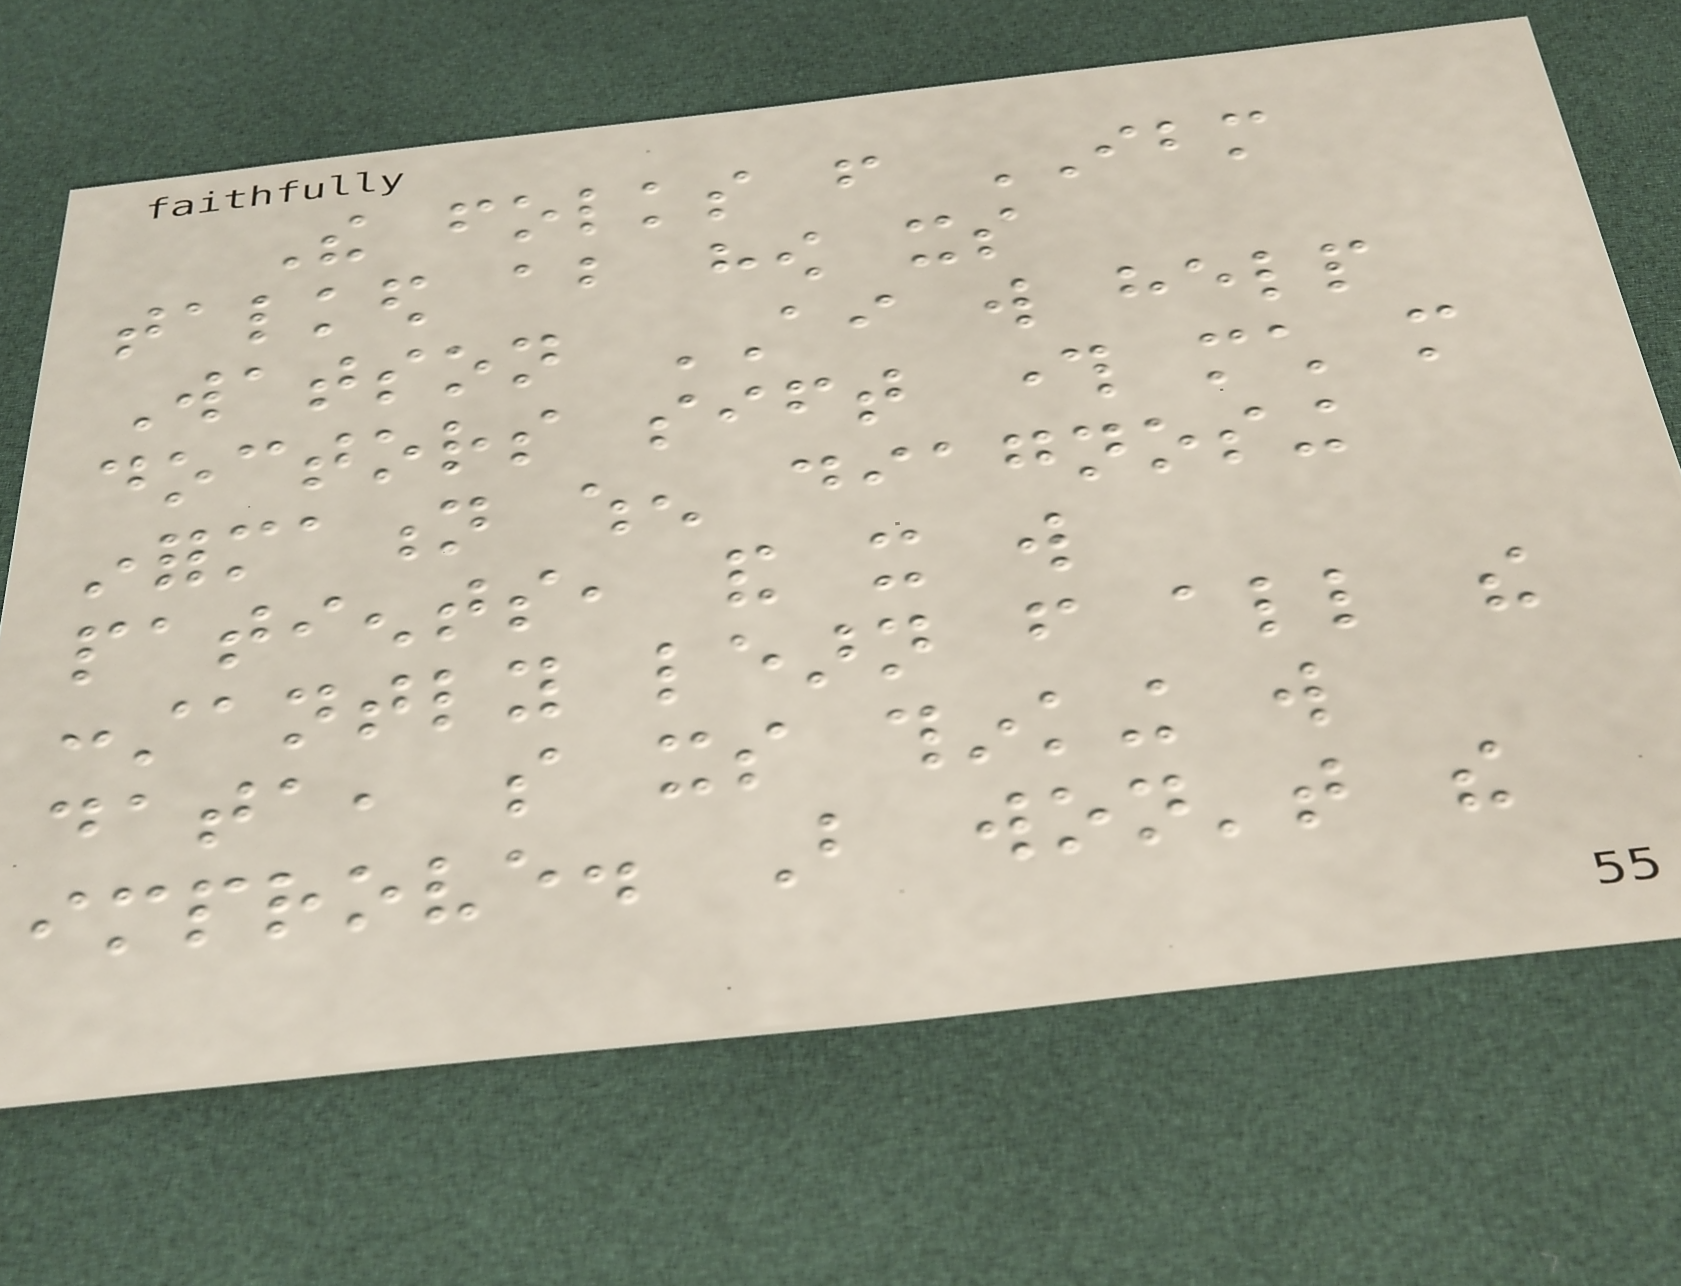The folks from IBM
talked about how its
Watson AI will help
doctors sift through much more
information when diagnosing
patients, and it will
constantly learn from all the
data, so its thinking will
improve. But won't the
